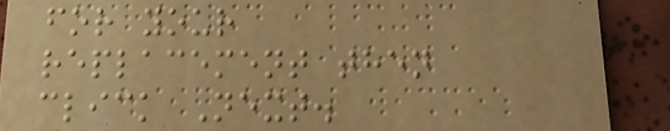for your
replacement then
click Next.
